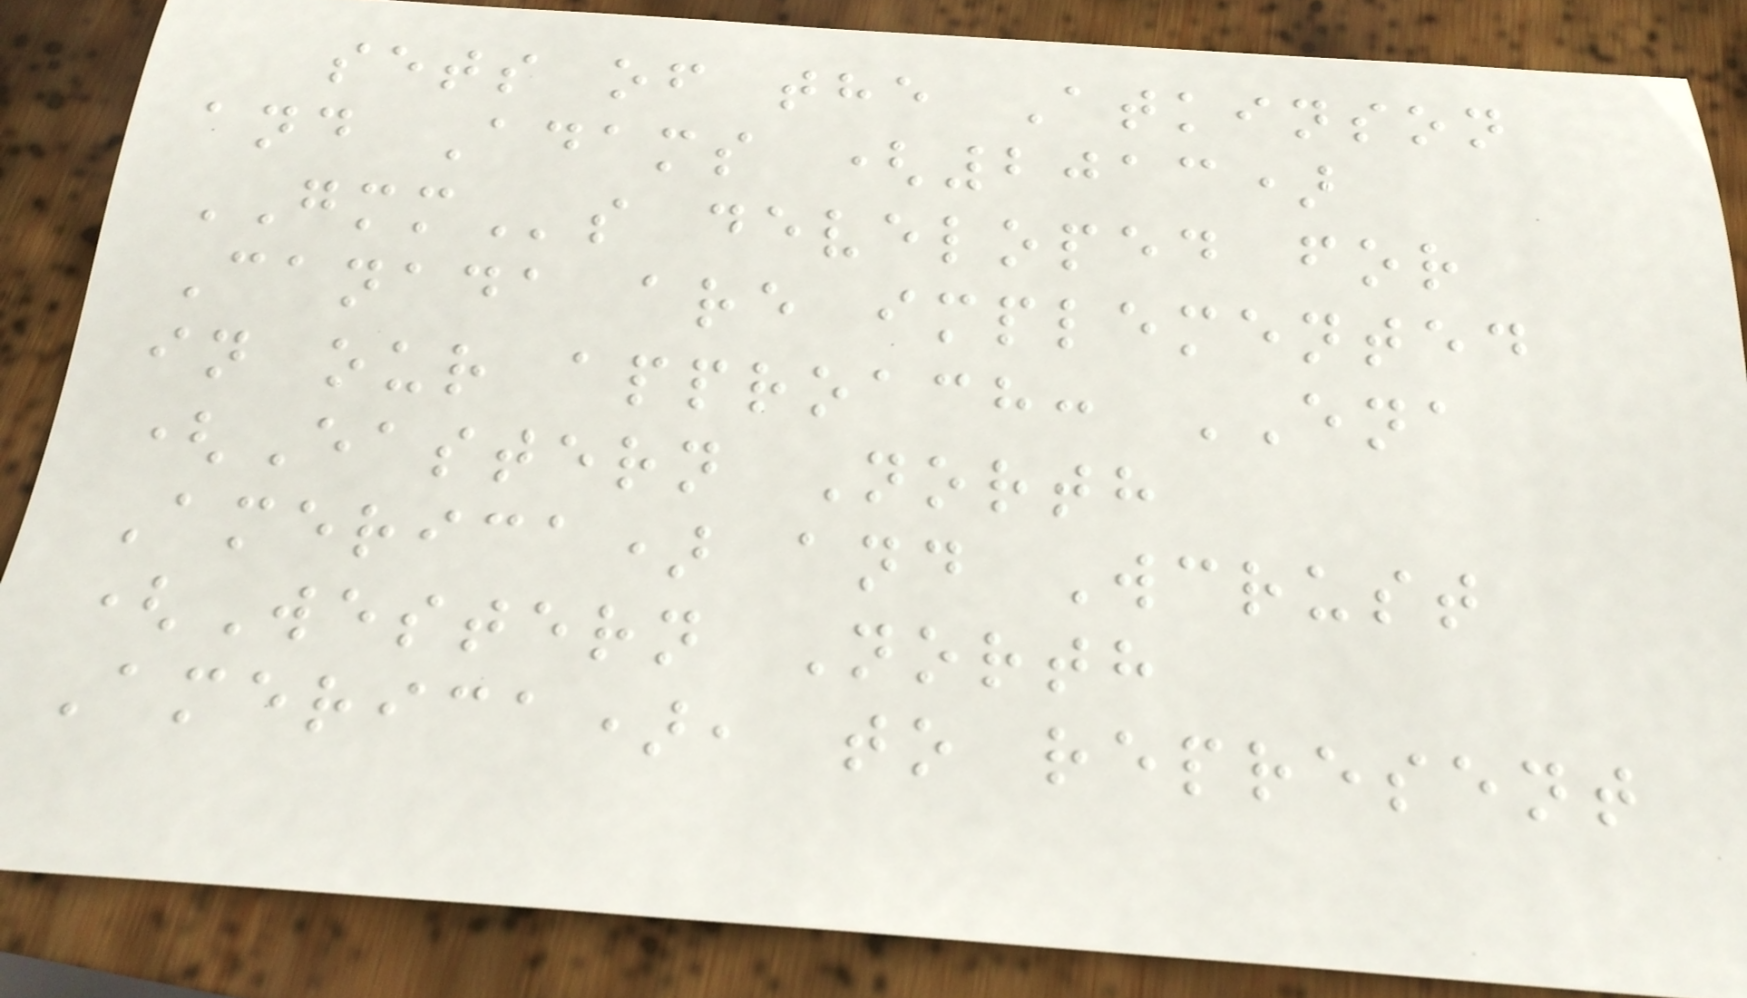sets of the Atkinson
and Adams (2013)
GMMs developed for
Canada are implemented
in our approach: ENA
(Eastern North
America) and Wcrust
(Western North
America), to represent
